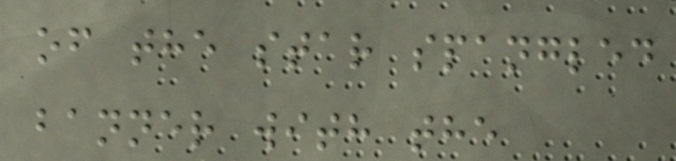of the star spangled
banner with the
